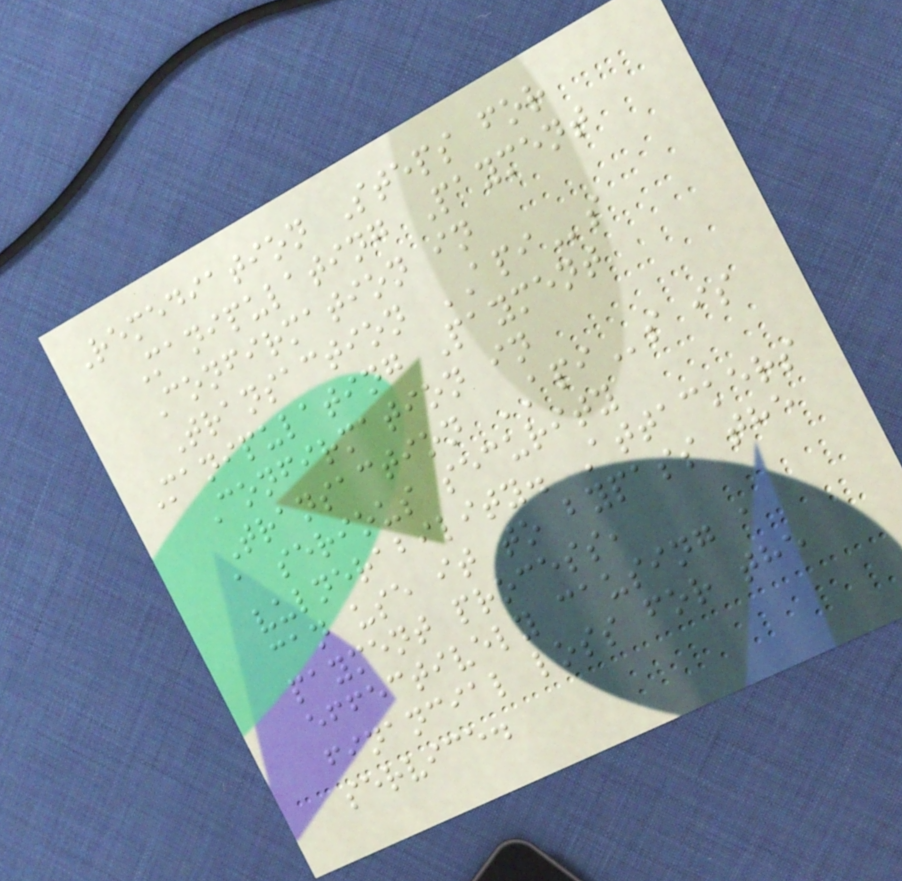Remediation Steps for
Manipulating Payment
Confirmation in
Transaction APIs
Manipulating Payment
Confirmation in
Transaction APIs is
a serious security
vulnerability. Attackers
can use it to bypass the
payment process,
effectively causing a
financial loss for the
service.
